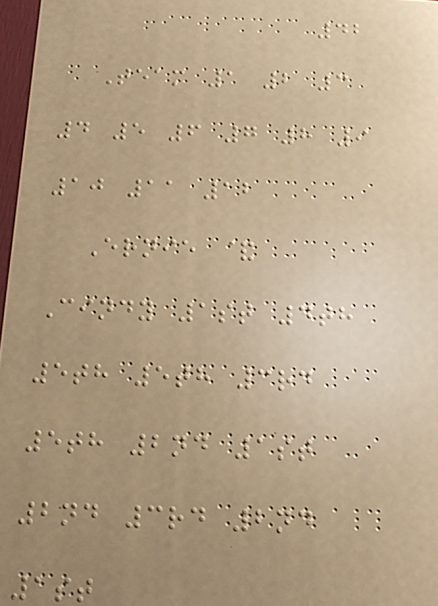42
Team 1 2 3
4 5 6 7 8 9
10 11 12
Ernie &
Cindy 1st 4th
5th 5th 3rd
5th 2nd 1st
2nd 3rd 2nd
1st
